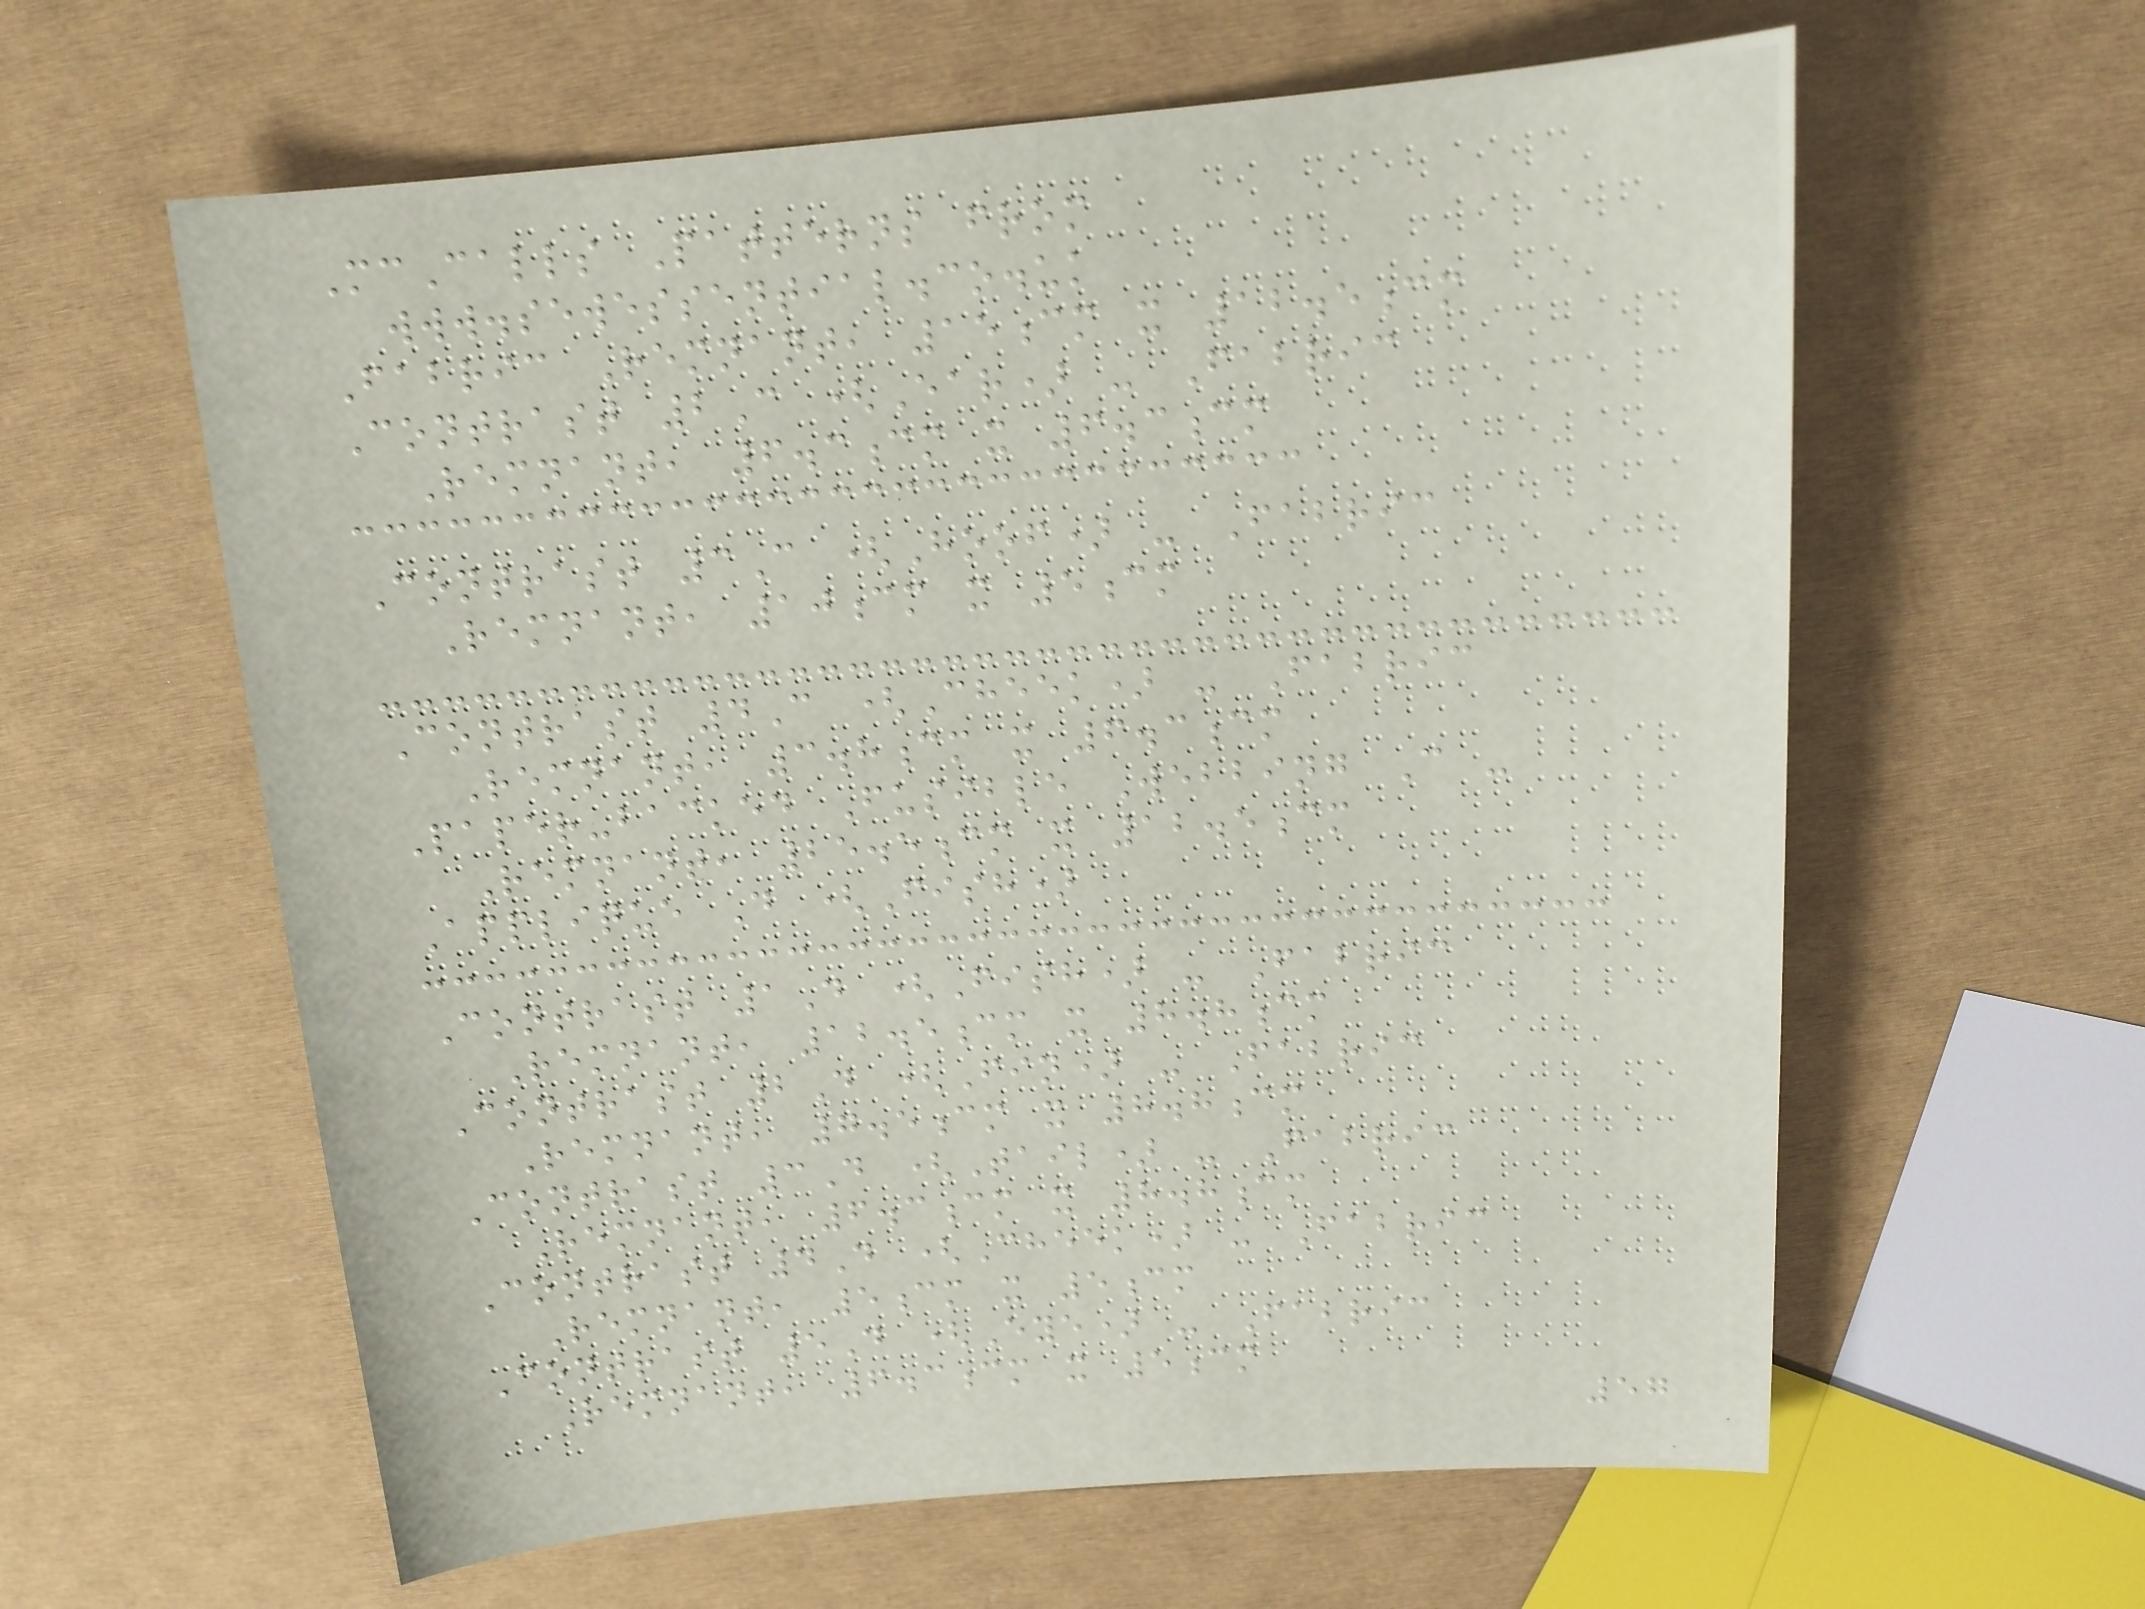McCalls Patterns from
www.sewessential.co.uk
Fabric Remnant, 15cm x 12.5cm
Contrast 2C (Ear) - Fabric
Remnant, 6.3cm x 6.3cm
Contrast 3C (Hoof) - Fabric
Remnant, 10cm x 5cm
Contrast 4C (Cheek) - Fabric
Remnant, 3.8cm x 6.3cm
Paper-backed Fusible Webbing C -
Remnant, 25.5cm x 12.5cm
Applique D (Fish)
Contrast 1D (Fish) - Fabric
Remnant, 12.5cm x 8.8cm
Contrast 2D (Fin) - Fabric
Remnant, 7.5cm x 8.8cm
Contrast 3D (Tail) - Fabric
Remnant, 6.3cm x 8.8cm
Contrast 4D (Cheek) - Fabric
Remnant, 5cm x 5cm
Contrast 5D (Eye) - Fabric
Remnant, 6.3cm x 5cm
57
